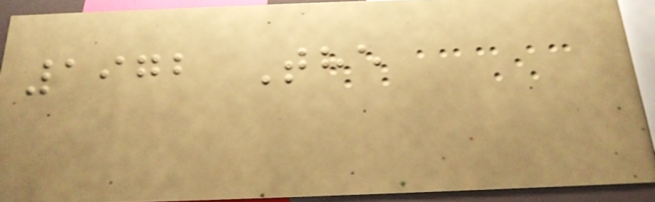1972 The
